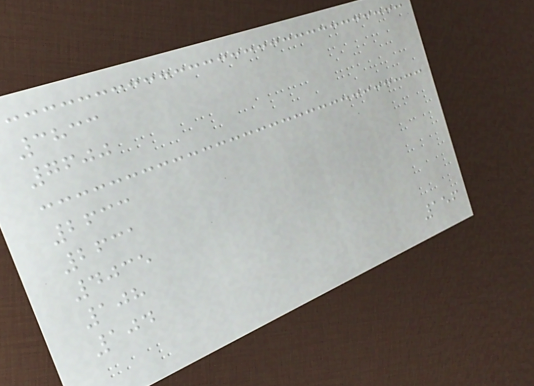3833
7600
2633
2631
4035
108
104
156
